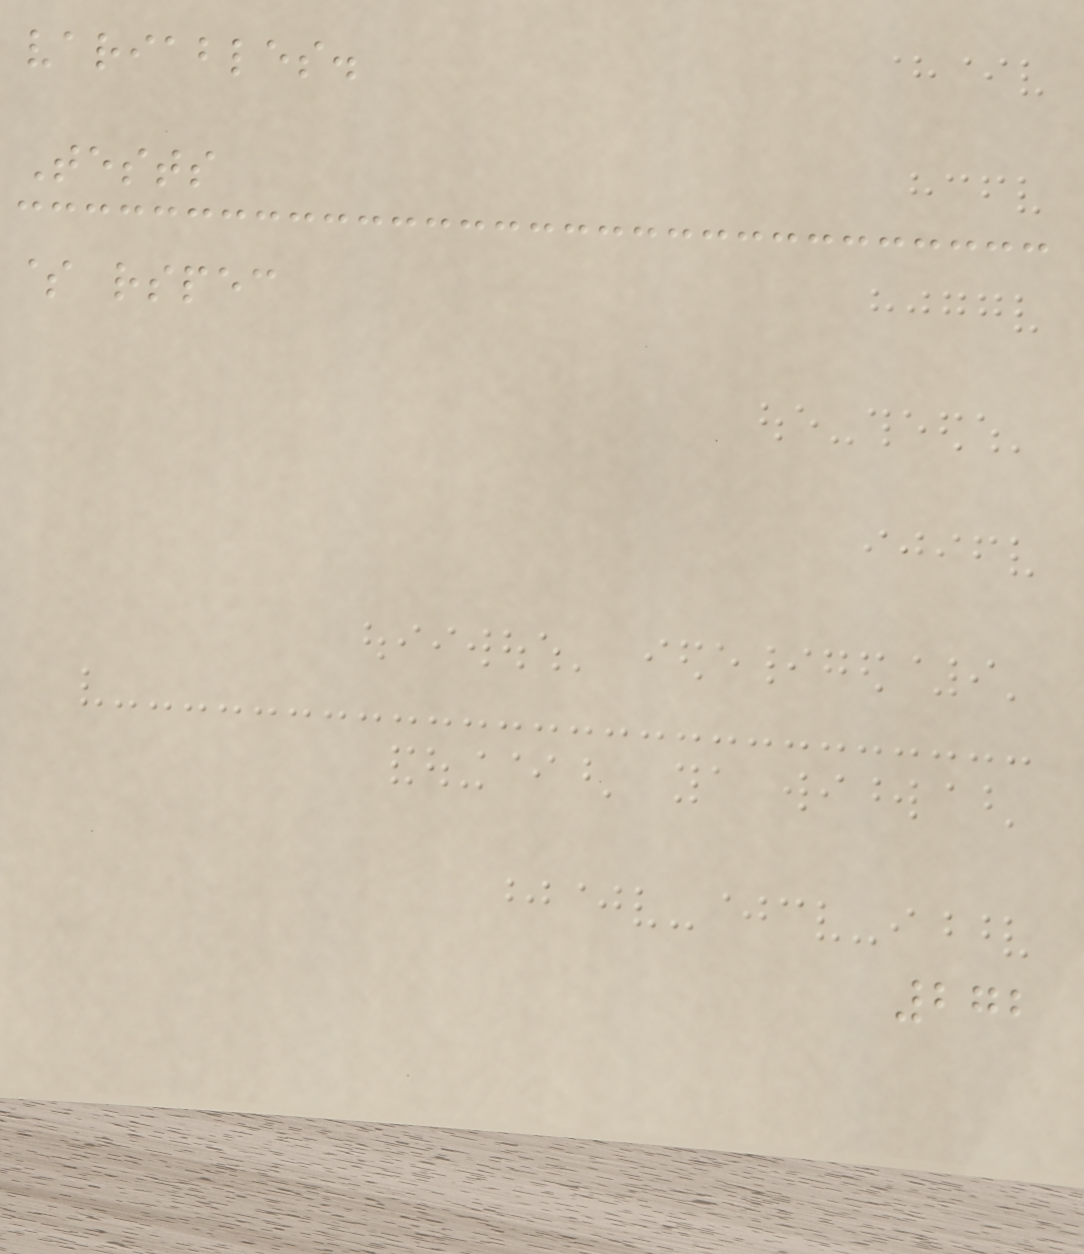variables.
Tests
$ rspec
272
